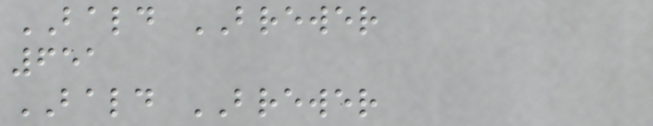BALD BREWER
651
BALD BREWER
